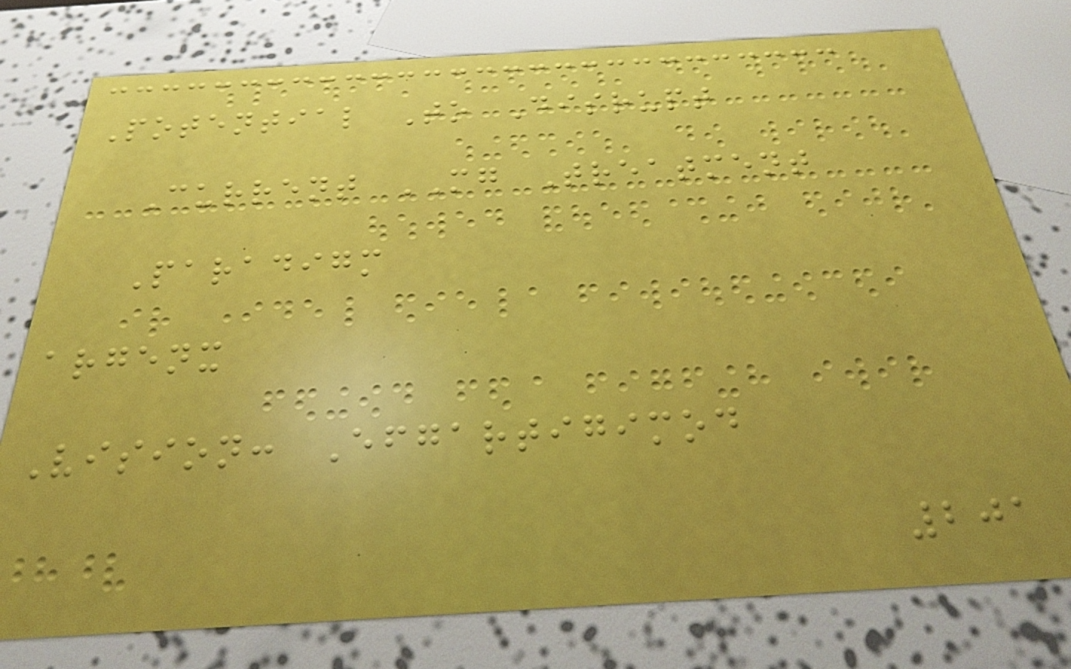Potential To Disrupt
Current MG Treatment
Paradigm
argenx
Vision: Efgartigimod
201
